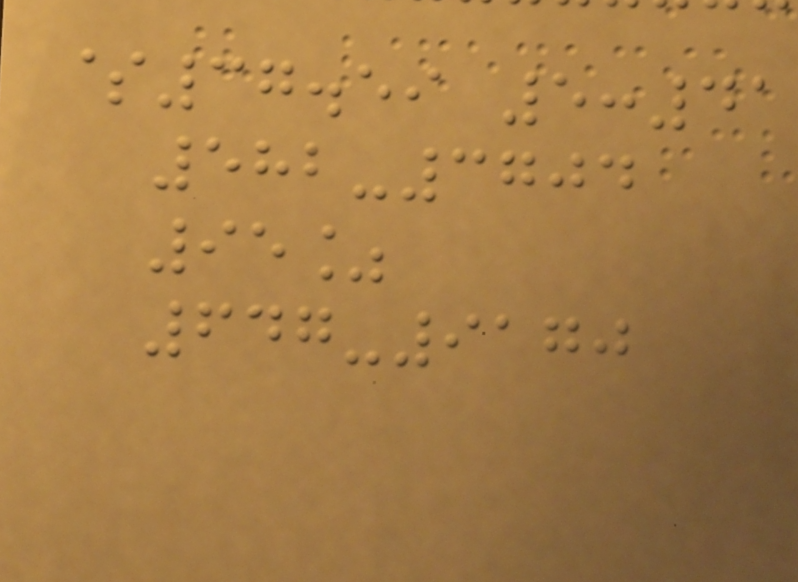$37.59 5:41
582-3704
95%
647-9170
